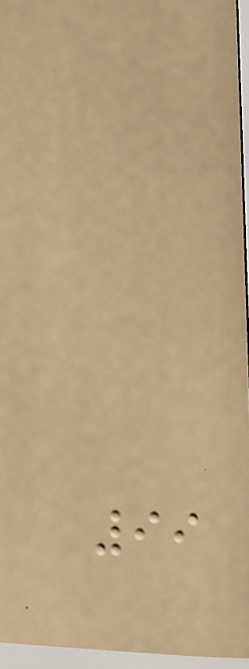99
